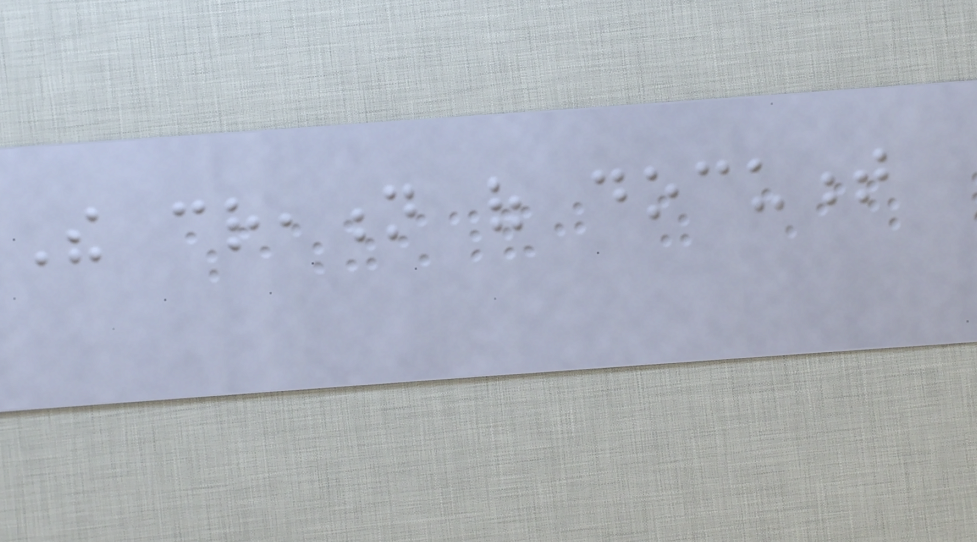The creation of document
